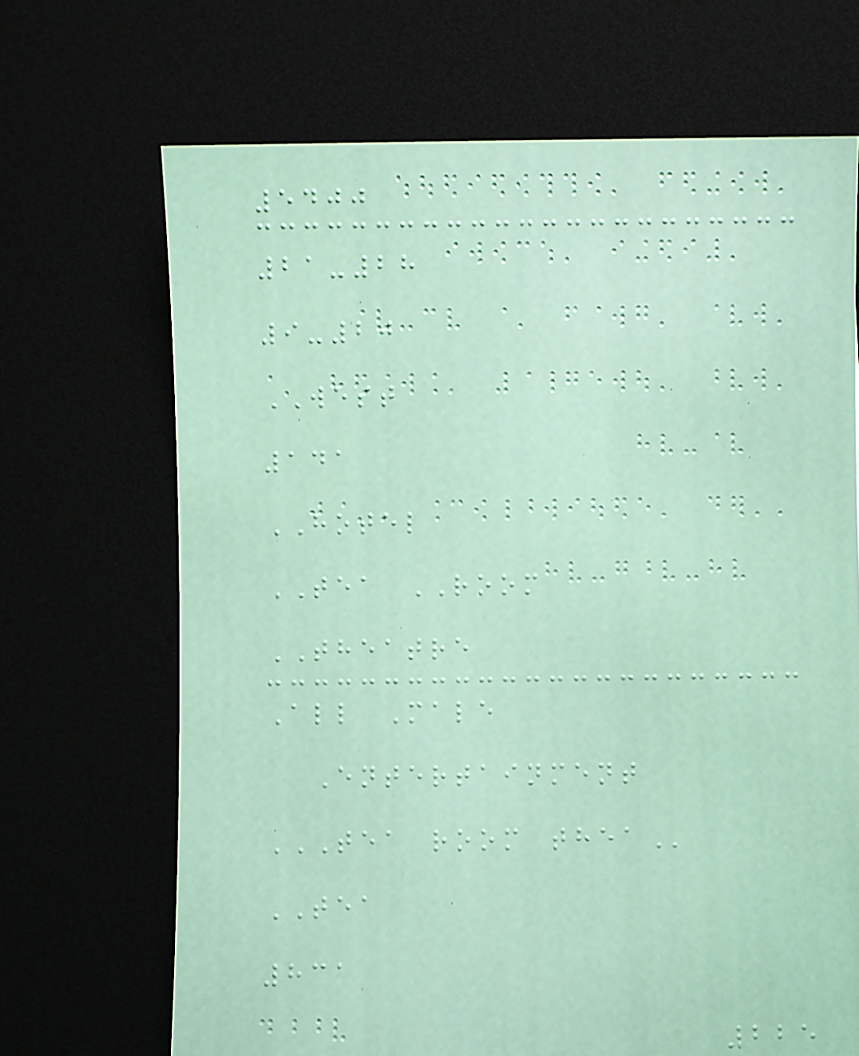5400
21-28
9-20
WEST
141
HOTEL
TEA ROOM
THEATRE
All Male
Entertainment
TEA ROOM THEA
TEA
831
225
